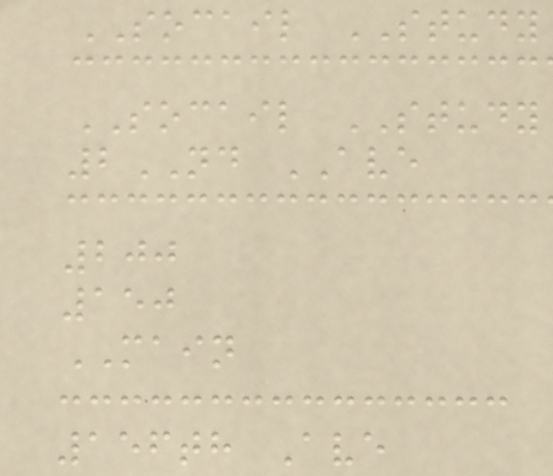SOCAIL STUDY
SOCAIL STUDY
2ND AVE
200
150
MAIN
156th Ave
